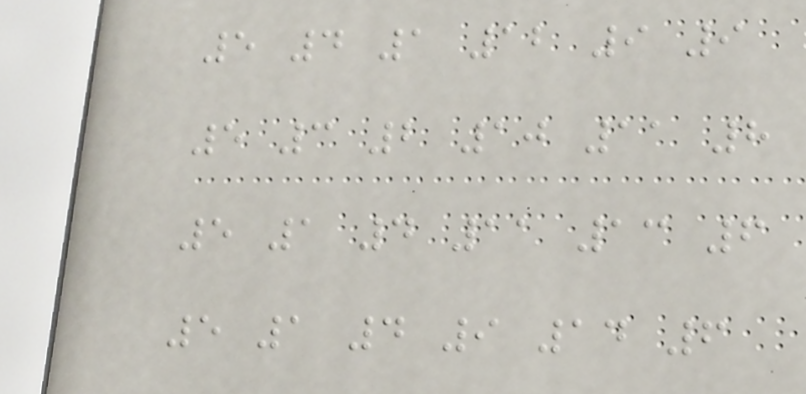5 4 1 12 9 9
5 3 2 10 11 8
5 1 4 11 13 6
5 1 4 9 14 6
